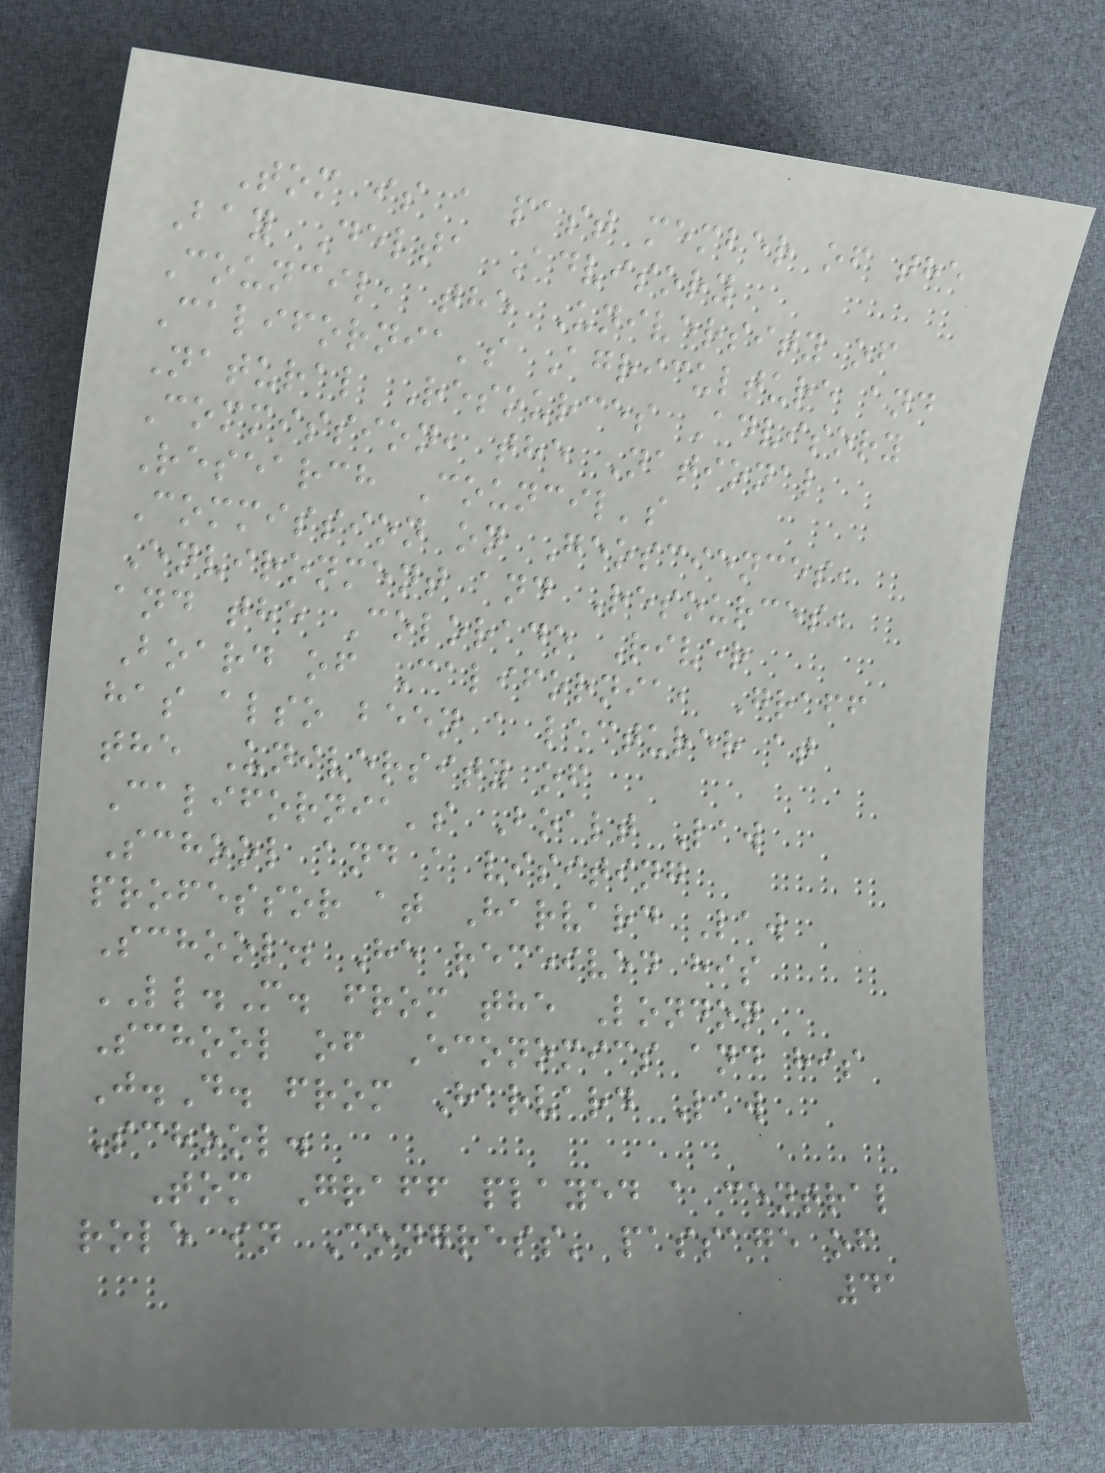Tom is a past member of the
Bay Delta Advisory
Council, the University of
California's Agriculture and
Natural Resources Advisory
Commission, the National
Research Council's
Commission on Geosciences,
Environment and Resources,
and the Colorado River
Board of California, Graff
has also been a lecturer at
the University of
California's Boalt Law
School and a visiting
professor at Harvard Law
School. He received his
LL.M. from the London
School of Economics and his
J.D. from Harvard Law
School.
Tom Graff played a central
role in Congress' passage of
41
